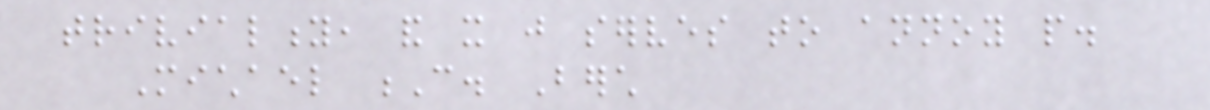triviality, and it just serves to annoy people.
Michael C. Berch
